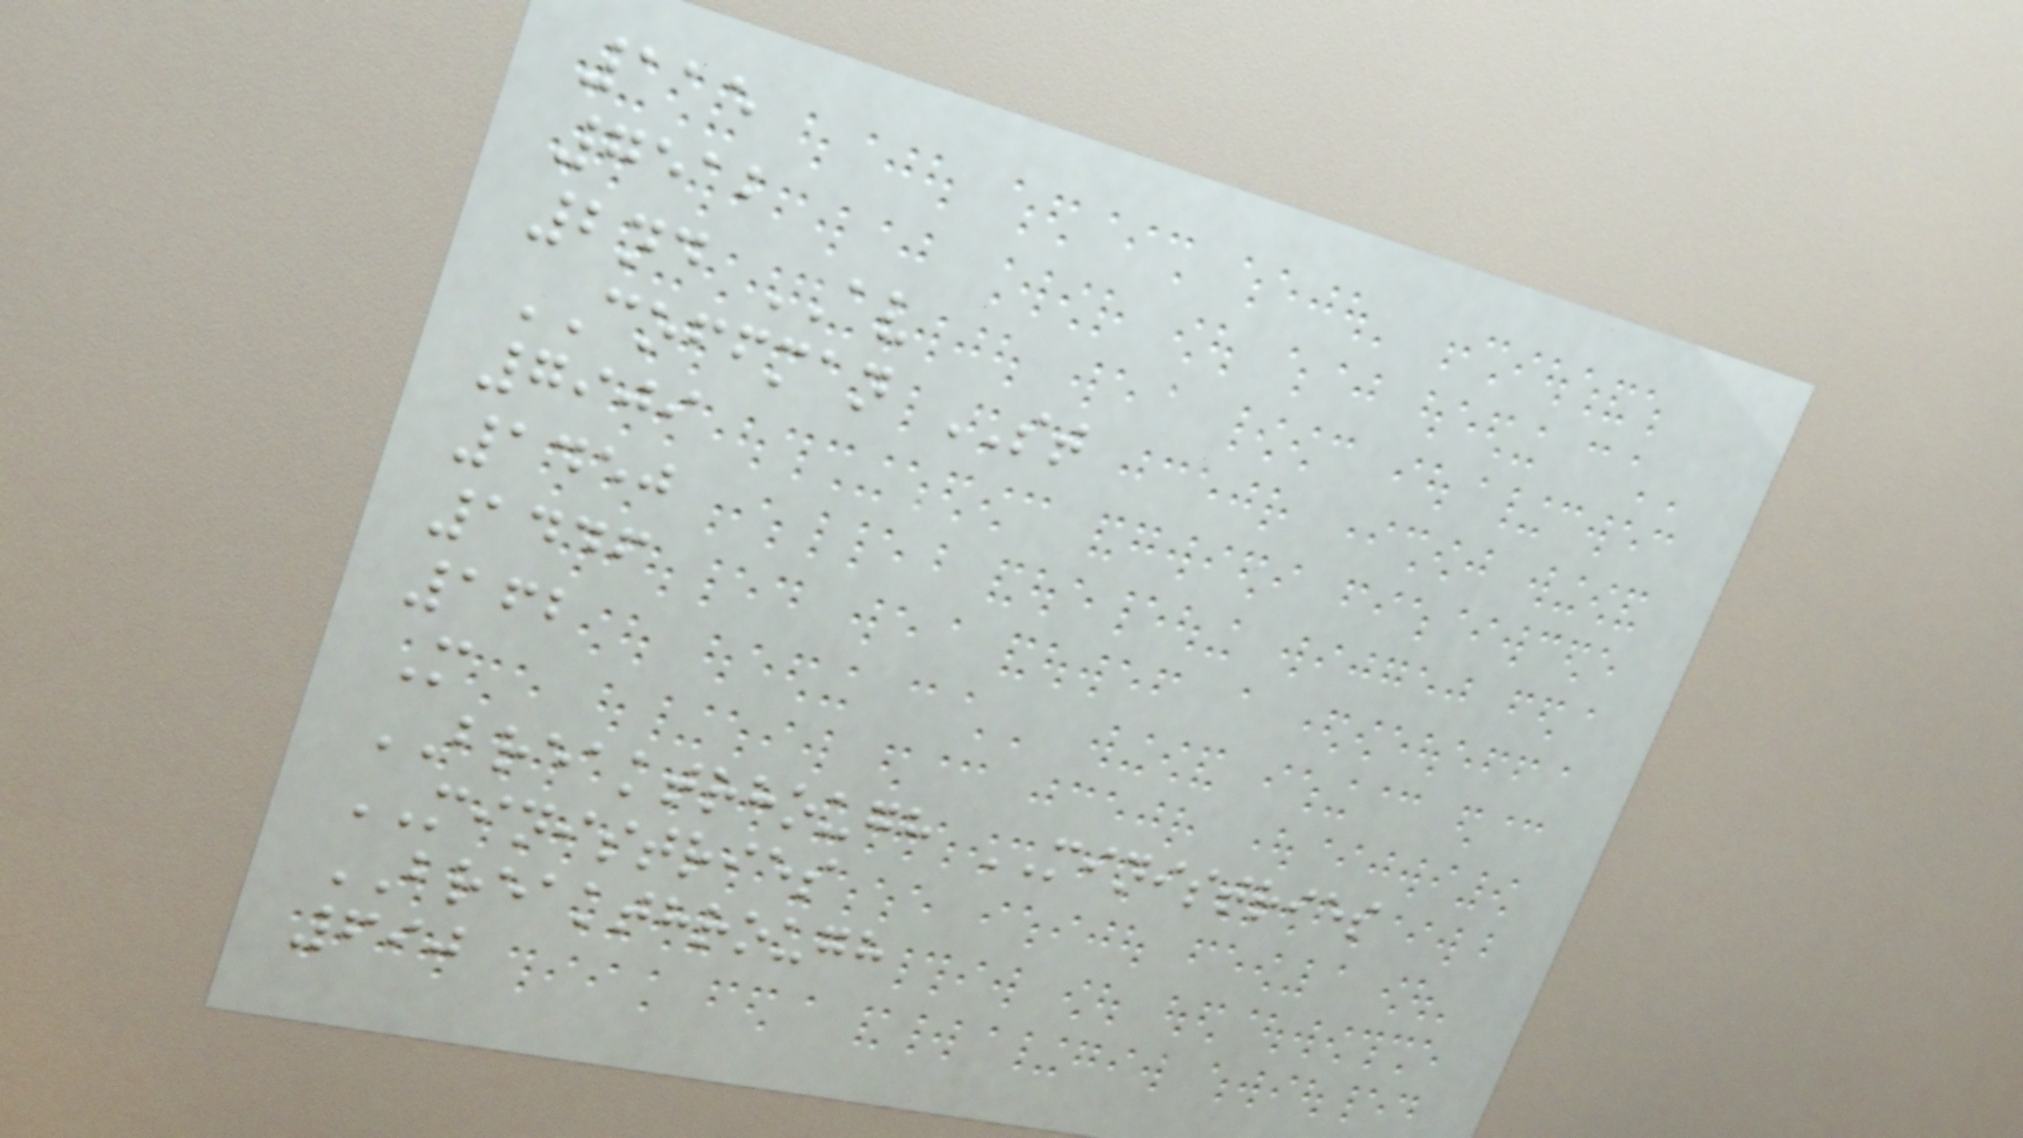115
7512
2nd AV
COFFMAN ST
7909
1450
1446
162
M
BREAKTRHOUGH MINISTRIES
MINISTRIES
BREAKTHROUGH
690
